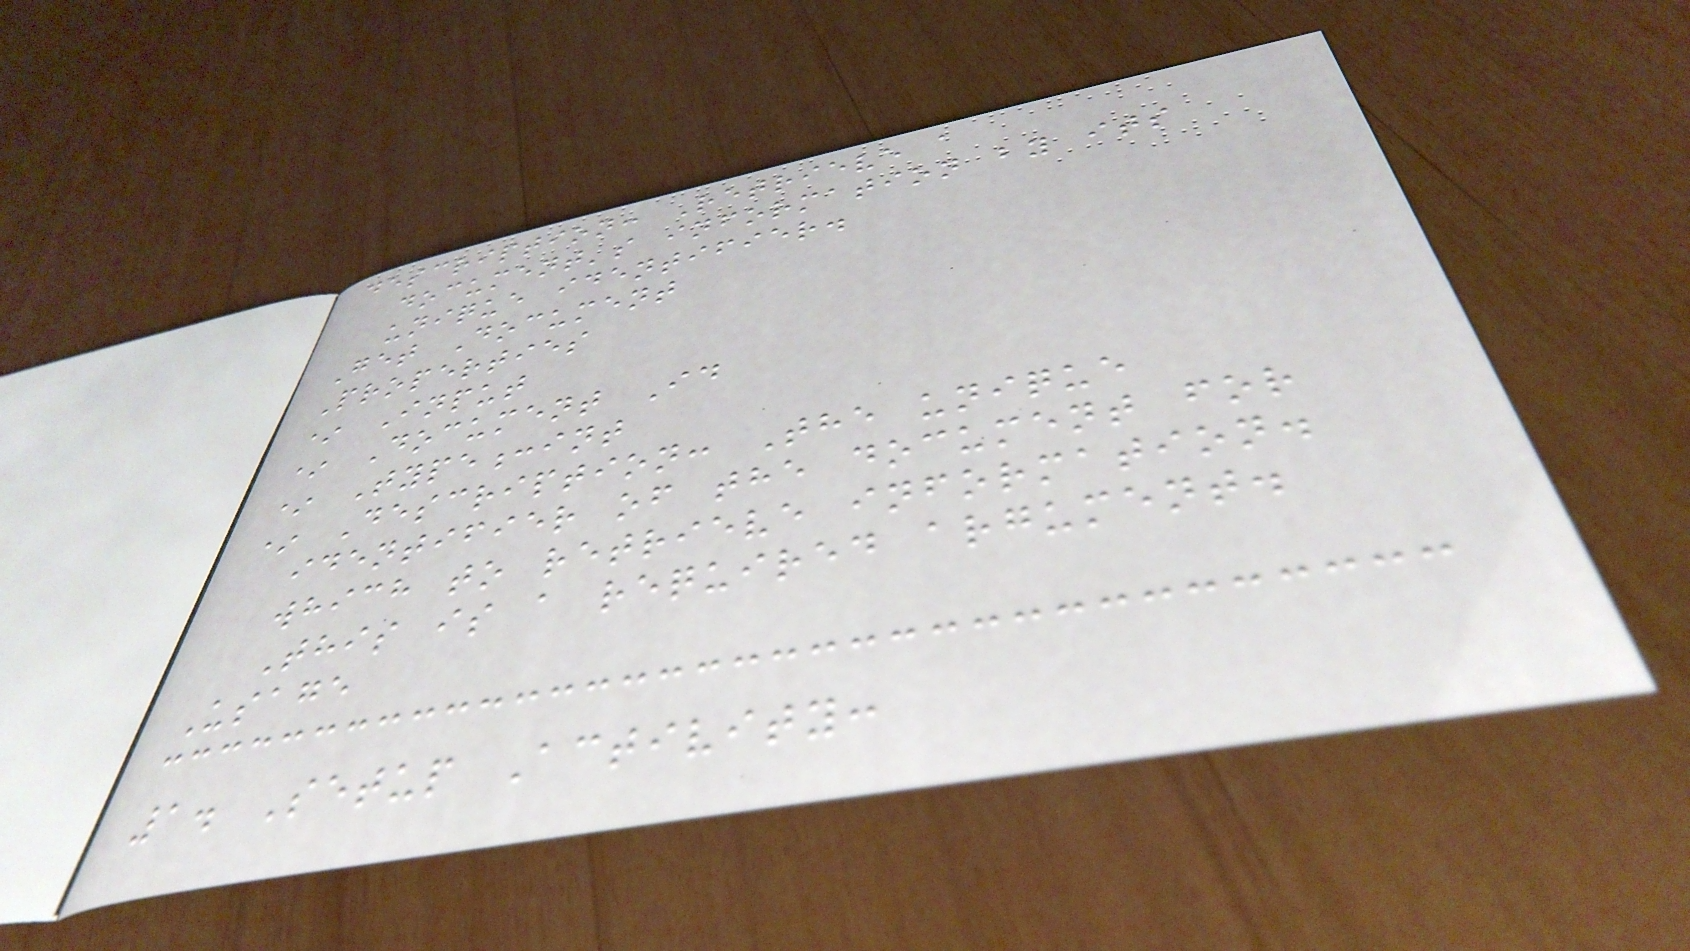description: Retrieve a
document's information by its
unique identifier.
Get Document
Properties
* Input
* Document Id
* Type:int
* Description: The unique
identifier of the document for
which to retrieve information.
This is a required argument.
Usage
1. Setup Activity:
